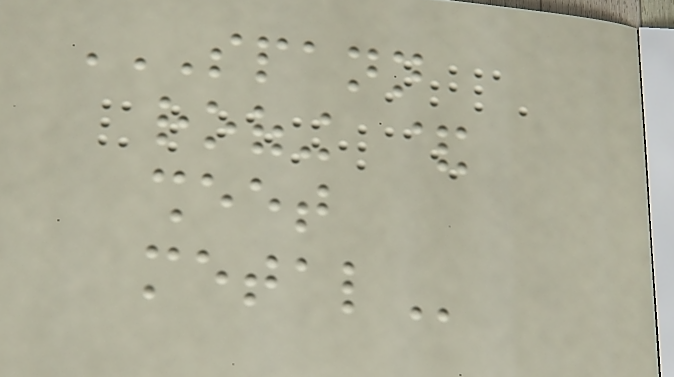SPANN
ROOFING &
SHEET
METAL
